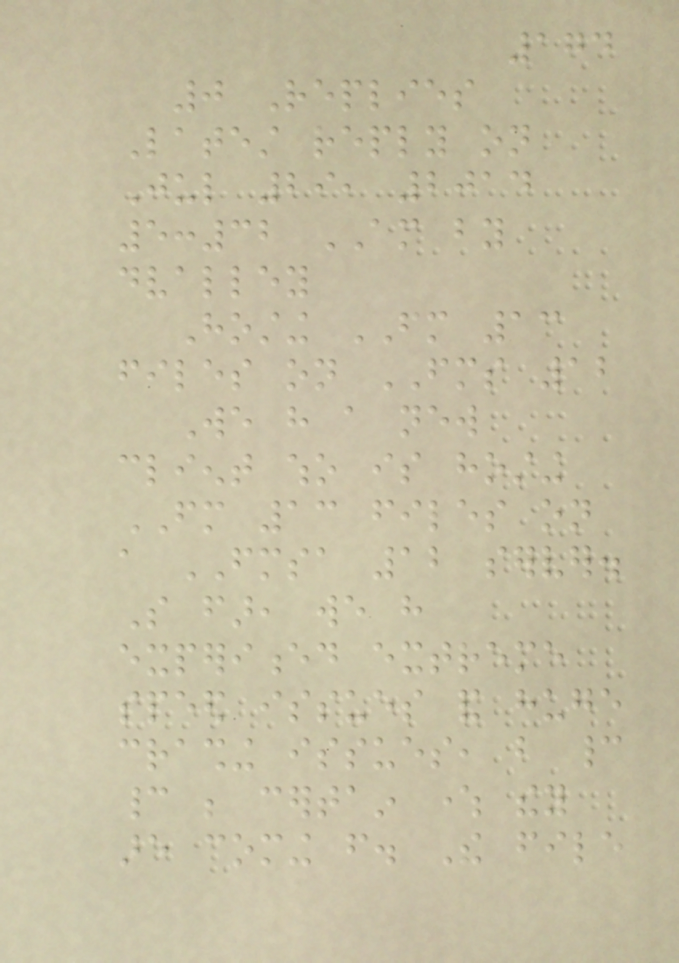174
0 Replies
Latest reply on
Jul 29, 2014
5:32 AM by
dvalley
Hosting FM 13
files on FMS 12
We have a new
client who is hosting
FM 13 files on
a FMSA 12 server.
So far, we have
experienced extreme
speed issues and huge
crashing issues, but cannot
cannot be certain where they
are coming from. The file
